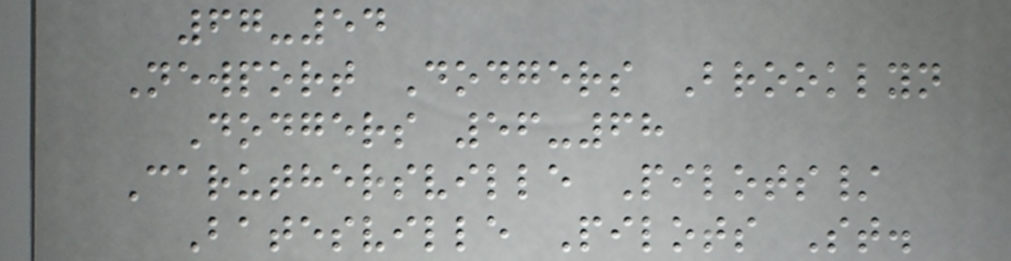67-54
Newport Dodgers Brooklyn
Dodgers 56-68
Caruthersville Pilots/
Batesville Pilots St.
